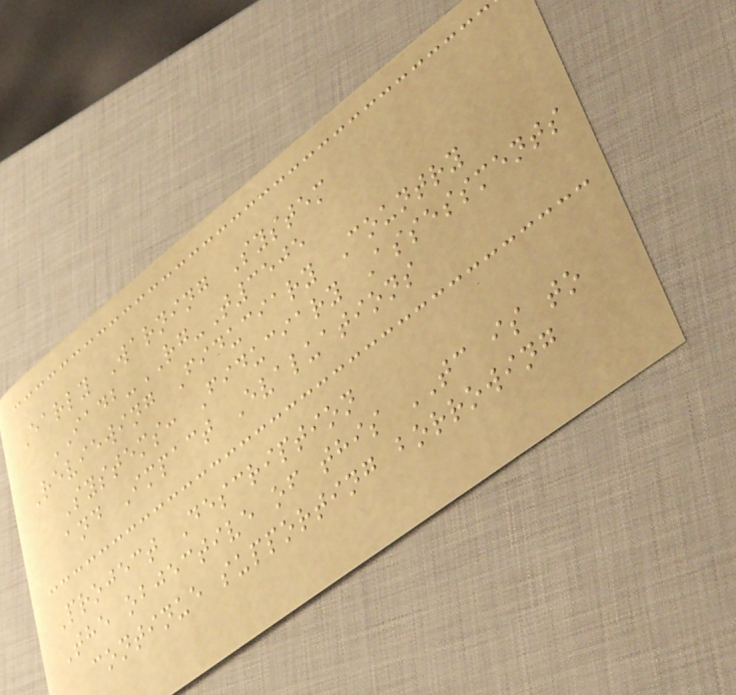Early Warning System
IADB-RG-T3505
Reviewing Fiduciary Country
Systems: Fiduciary Assessments
and Impact Evaluations
Project Description
The objective of this TC is to
continue supporting borrowing
